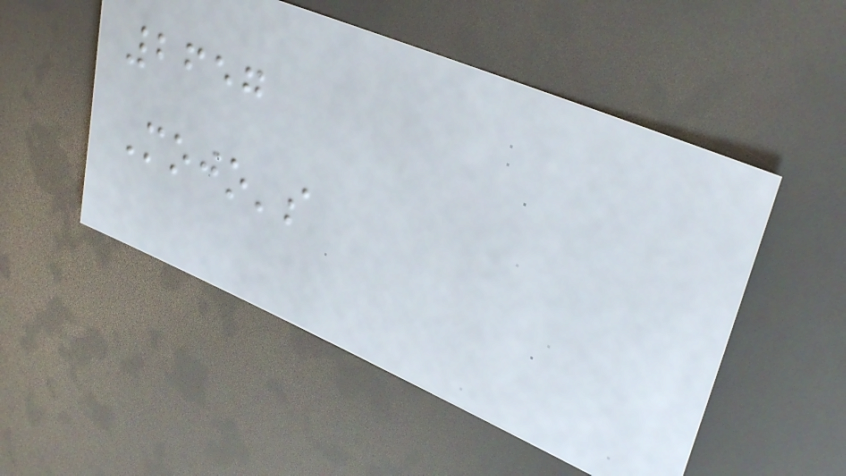2657
Mojo's
